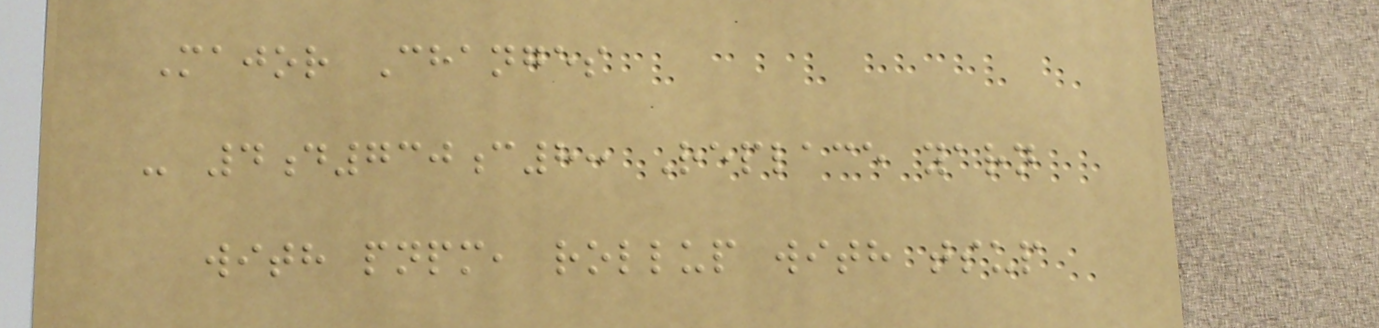Major Changes
- 4d730c8: Replace yarn
with pnpm, rollup with tsup
